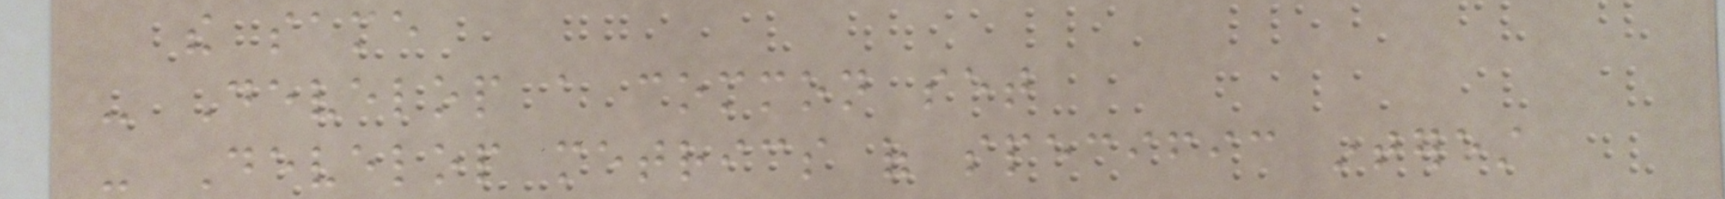the same
- Develop a common set
- Develop metrics of specific interest
